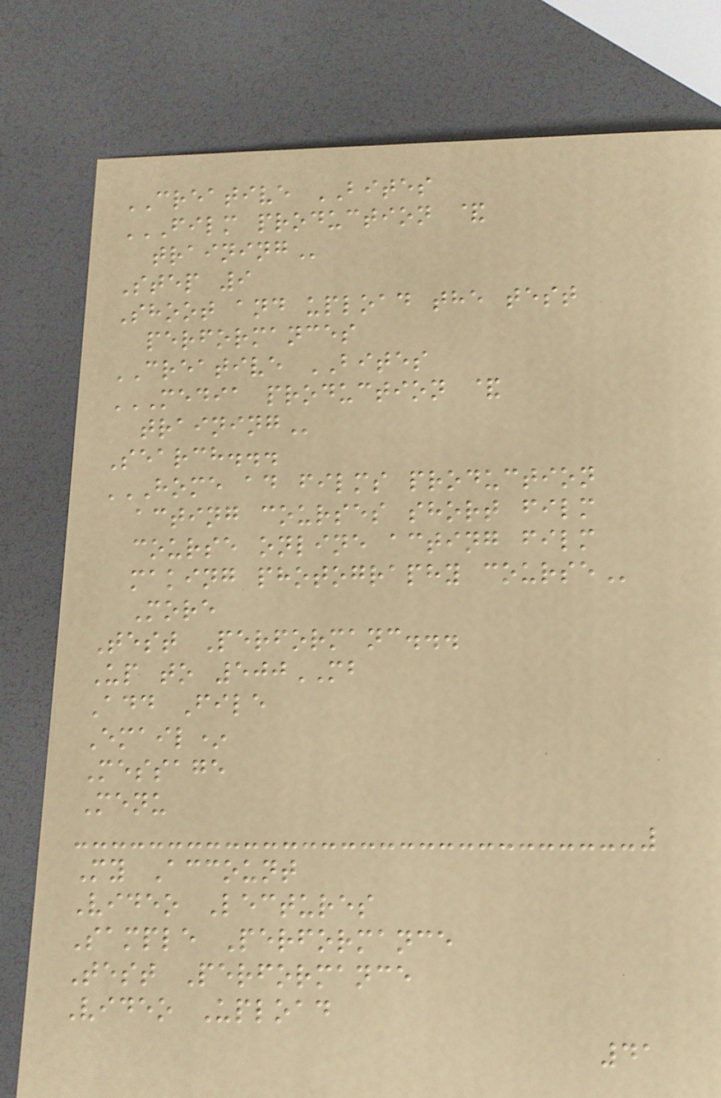CREATIVE BITES
FILM PRODUCTION &
TRAINING
Step 9
Shoot and upload the test
performances
CREATIVE BITES
MEDIA PRODUCTION &
TRAINING
Search...
HOME AD FILMS PRODUCTION
ACTING COURSES SHORT FILM
COURSE ONLINE ACTING FILM
MAKING PHOTOGRAPHY COURSE
More
Test Performanc...
Up to 500MB
Add File
Email*
Message
Menu
My Account
Video Lectures
Sample Performance
Test Performance
Video Upload
41
